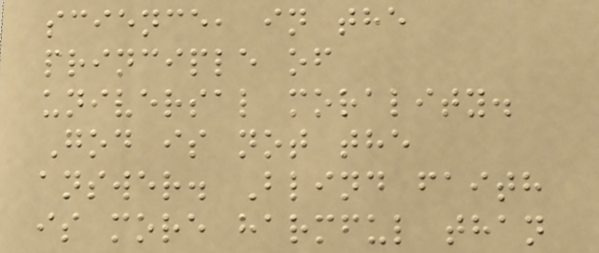science, in the
principle of
universal morality.
God is not the
answer. Blind faith
is more harmful than
